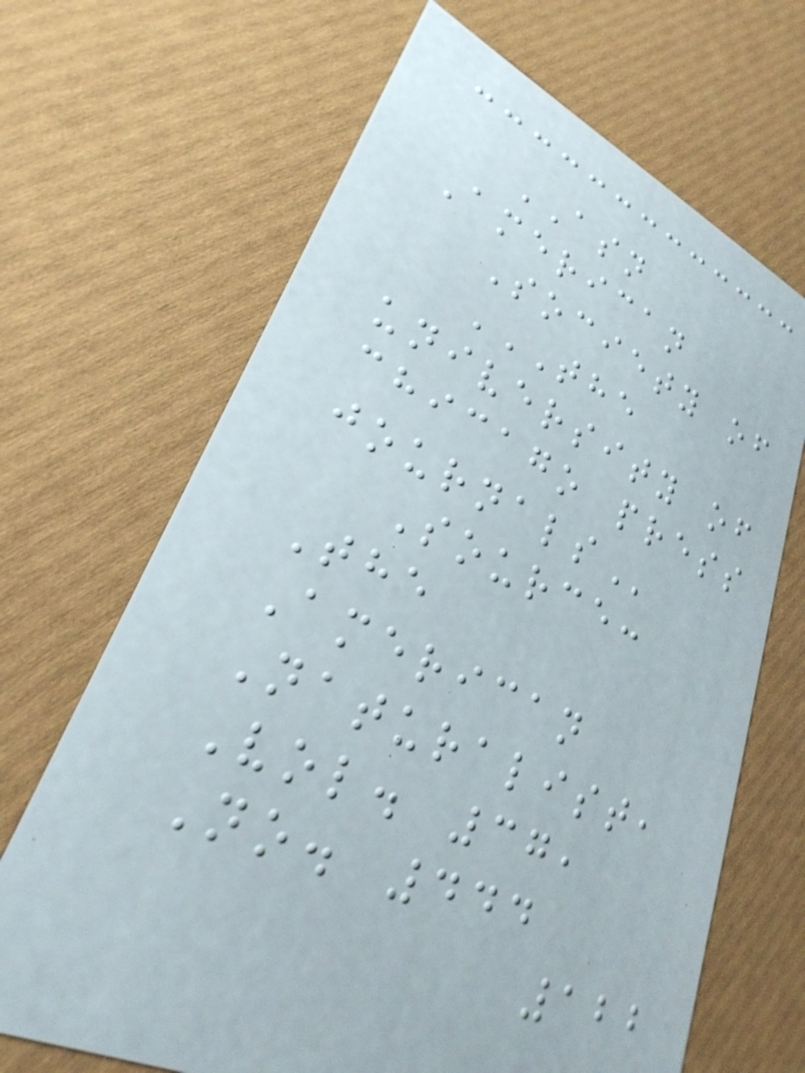ASN
American
Society of
THE
UNIVERSITY OF
CHICAGO PRESS
JOURNALS
Source:
The
American
Naturalist,
Vol. 37,
No. 444
122
